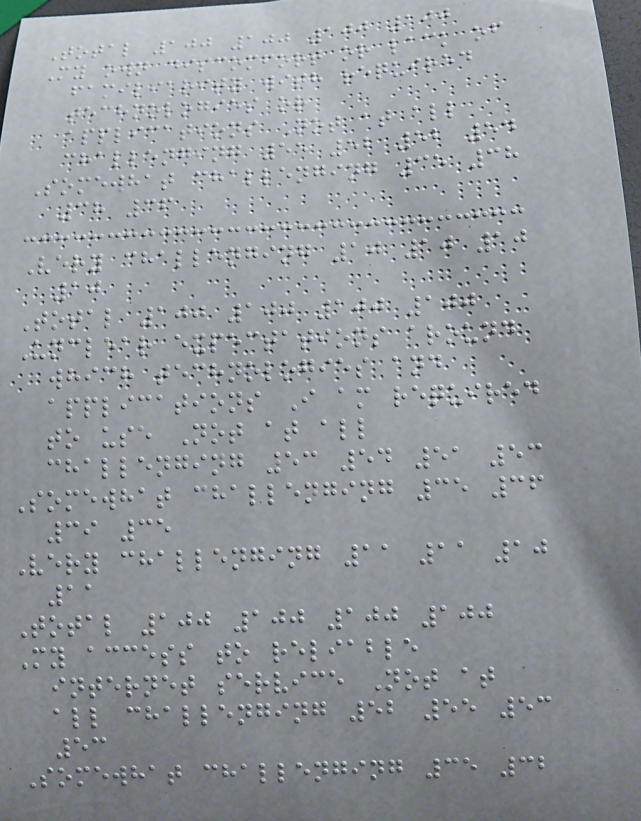Total 100 100 100 100
My own discomfort or lack of
familiarity with required
technologies or
applications Not at all
challenging 55 52 52 54
Somewhat challenging 35 38
38 36
Very challenging 10 10 10
10
Total 100 100 100 100
Unclear expectations around
which technologies and
applications I am required
to use Not at all
challenging 53 54 51 53
Somewhat challenging 35 36
39 35
Very challenging 11 11 10
11
Total 100 100 100 100
My access to reliable
internet service Not at
all challenging 52 55 53
53
Somewhat challenging 35 32
